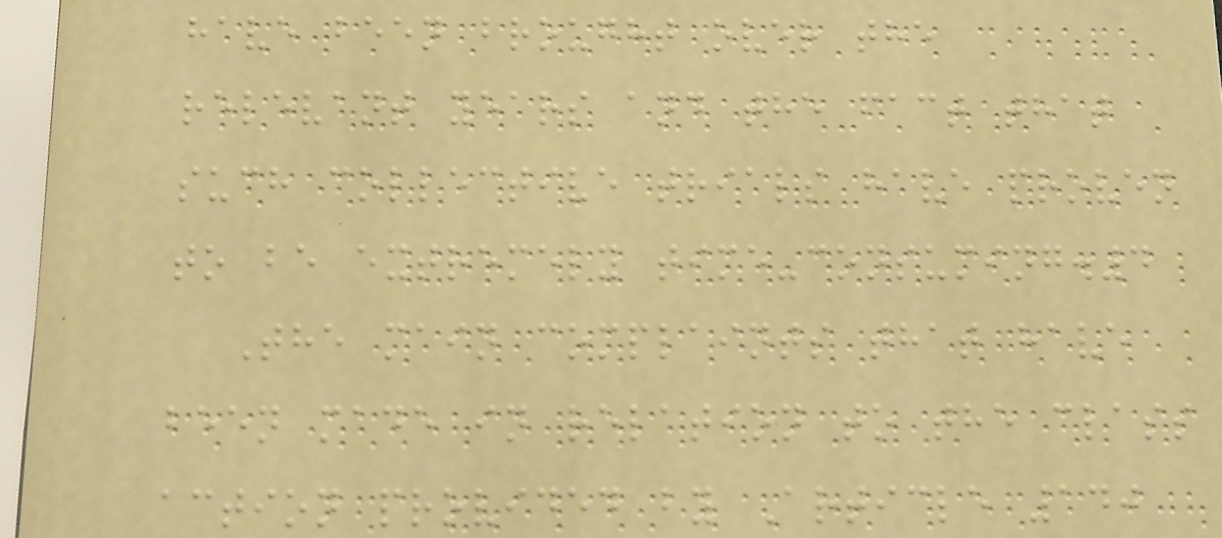have been brought over the
relevant years and the fact that
such collective trials have proven
to be extremely time-consuming.4
The main complaints that have
been made in relation to the class
action provided by Article 140
